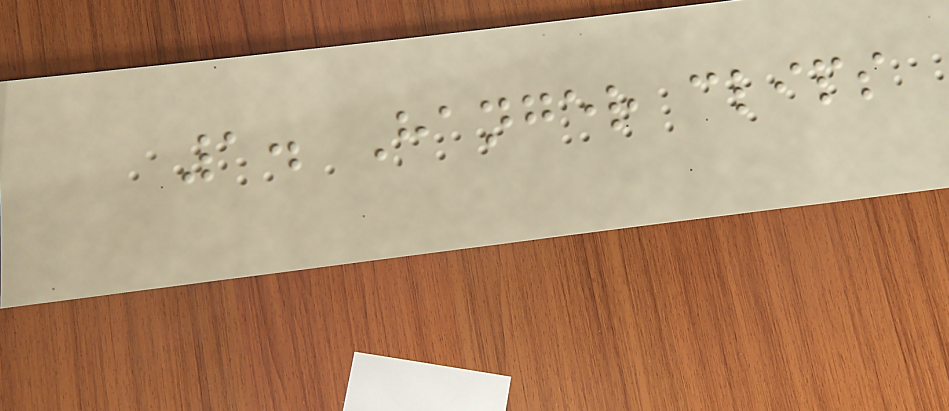1. Hanger clips
